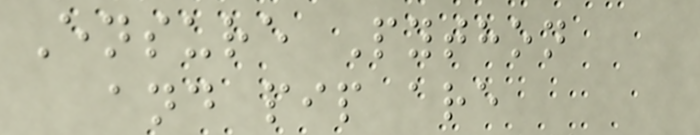Ensure Python
and pip are
